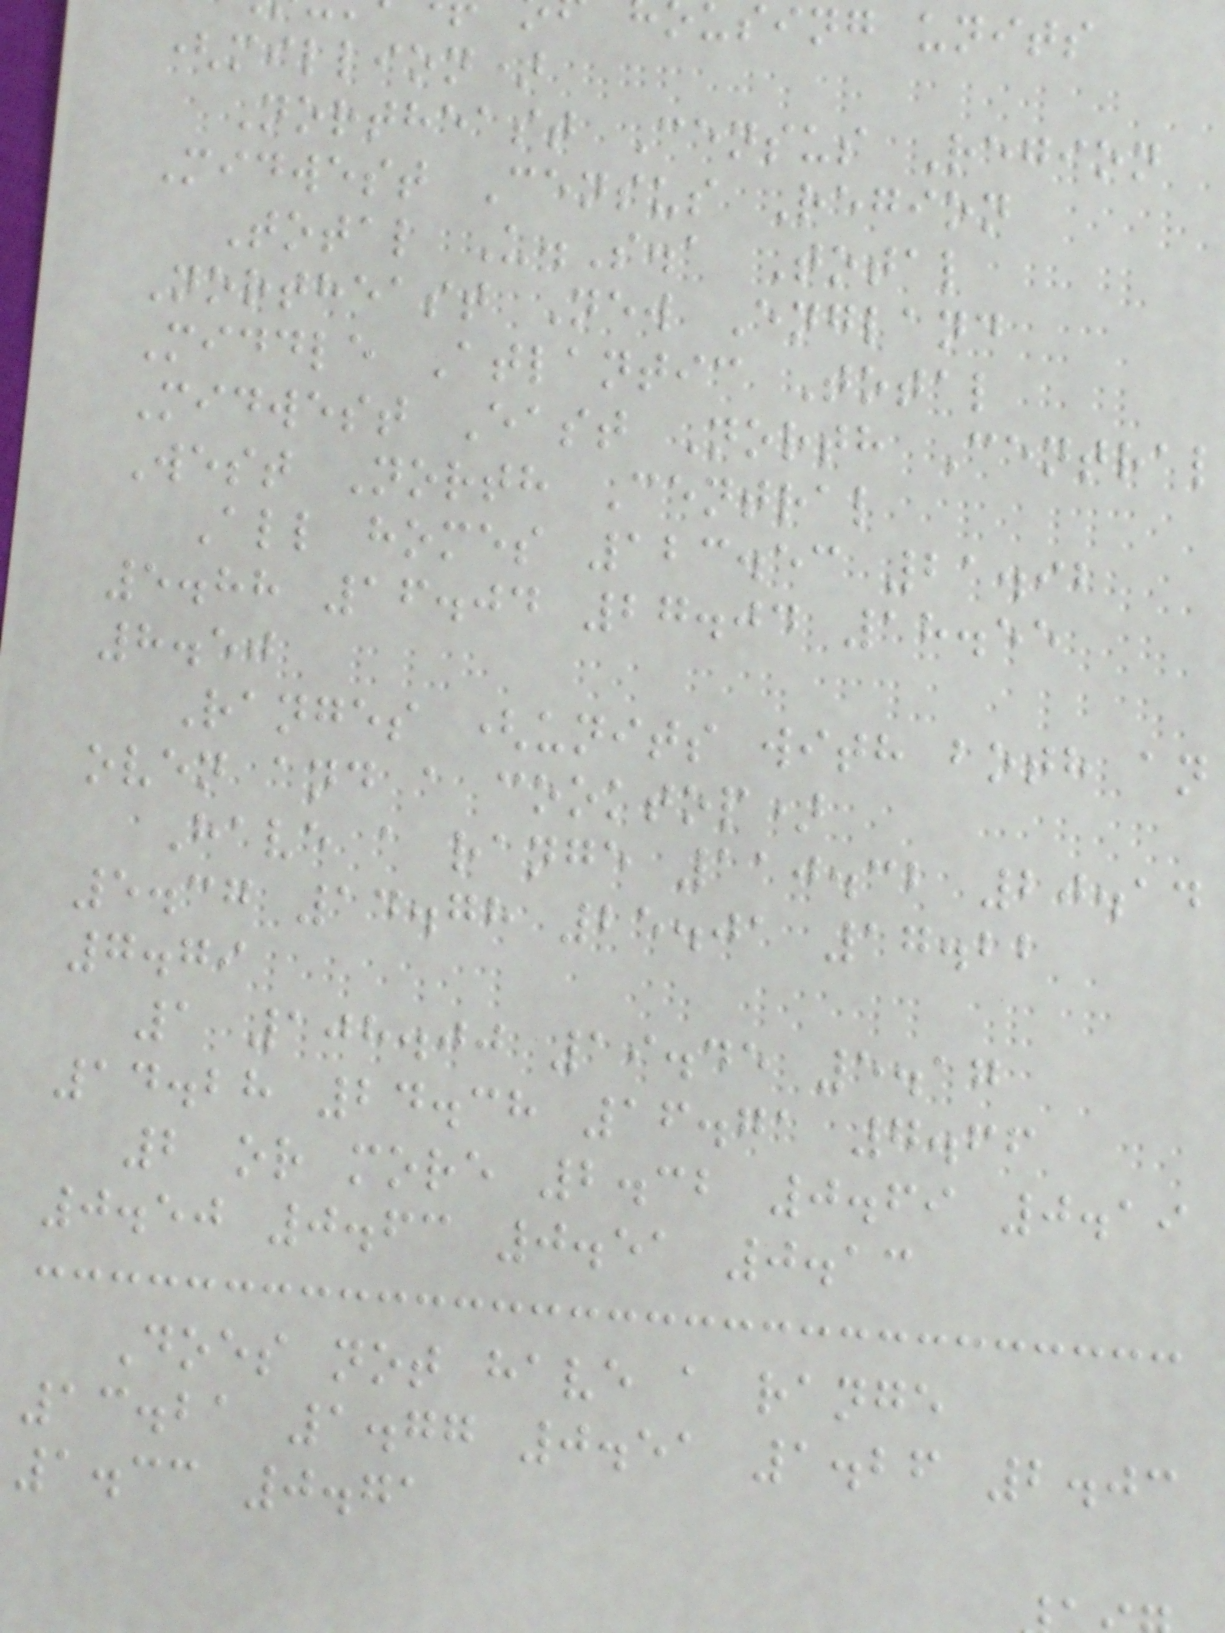using units
(million)
Northeast Census Region
Midwest Census Region
Total U.S.a Total
Northeast New England
Middle Atlantic Total
Midwest East North Central
West North Central
All homes 123.53 21.92
5.88 16.04 27.04 18.55
8.50
Ranges (units with both an
oven and a cooktop)
Have a range 110.32 20.14
5.37 14.78 25.01 17.22
7.79
1 108.00 19.45 5.17
14.28 24.38 16.71 7.66
2 or more 2.32 0.69 0.19
0.50 0.63 0.51 0.13
Does not have a range
13.21 1.77 0.51 1.26 2.03
1.33 0.71
